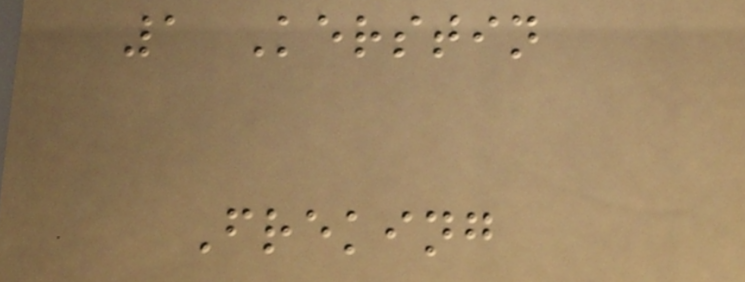1 Kerstin
Freking
